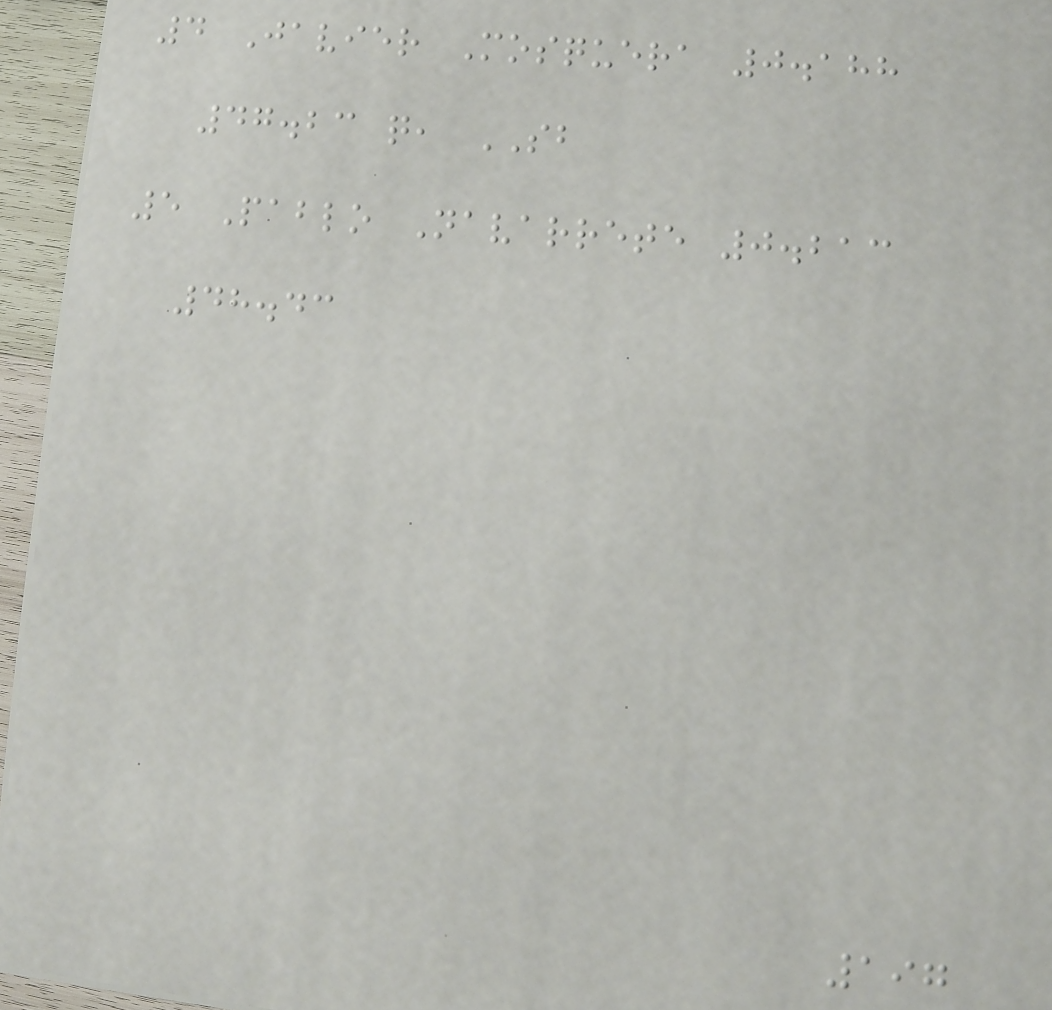4 Javier Mosquera 0.188
47.23 q, SB
5 Pablo Navarrete 0.213
48.43
197
